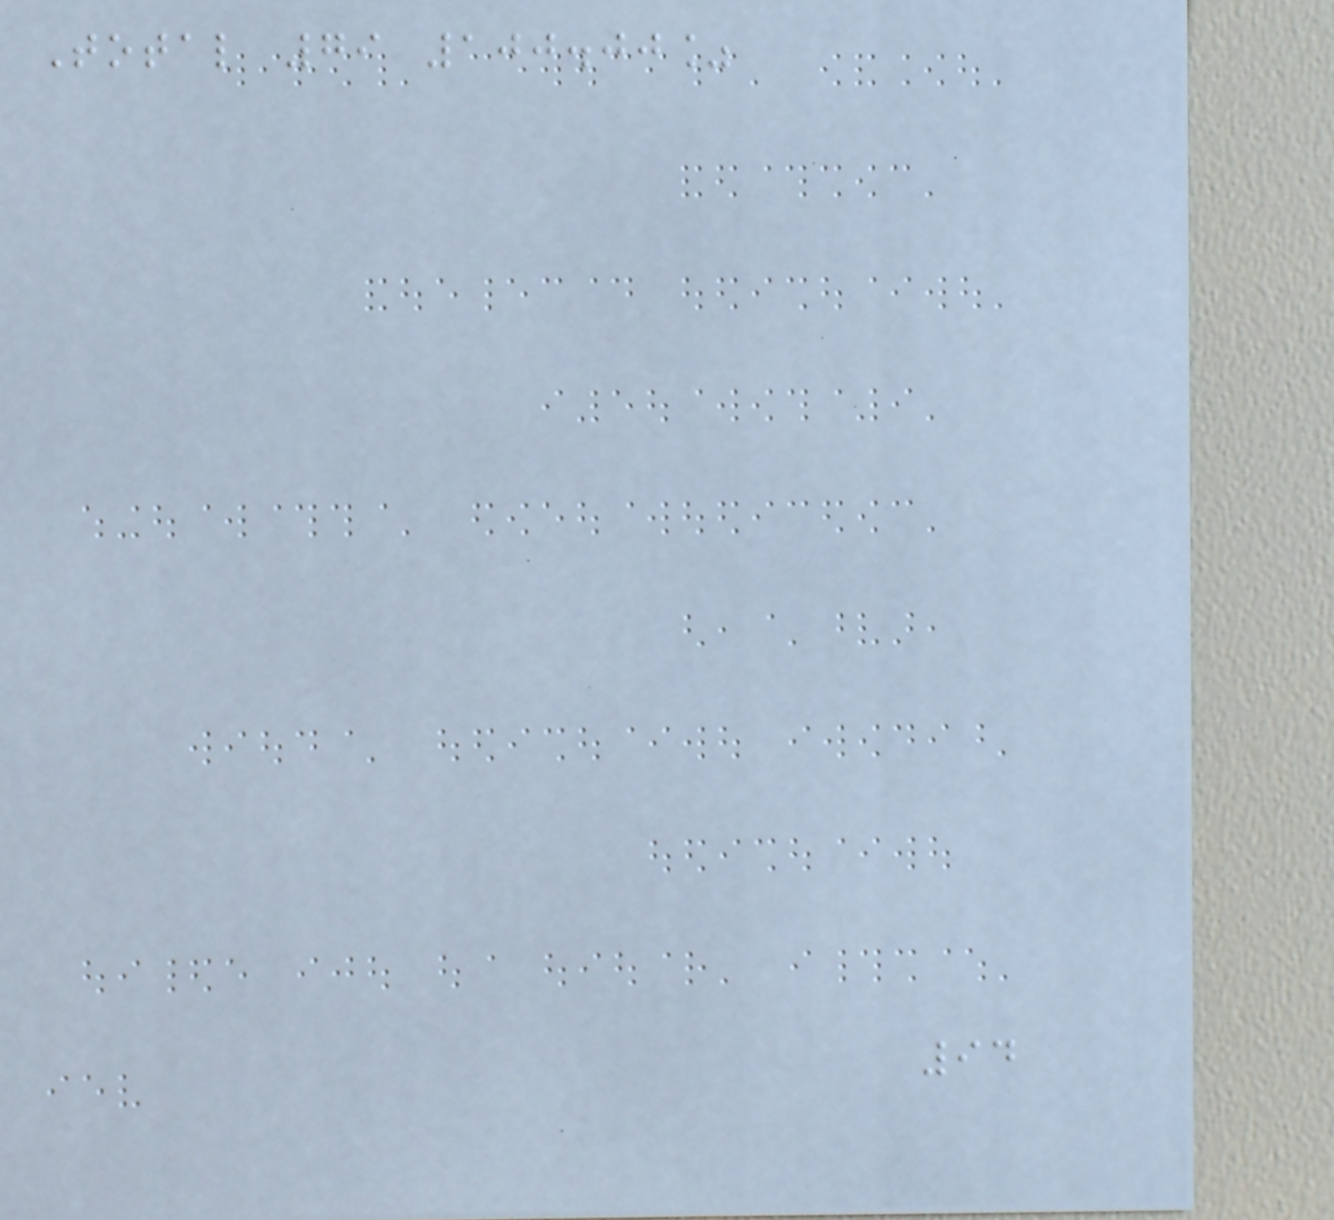Total 79 100.00%
94
